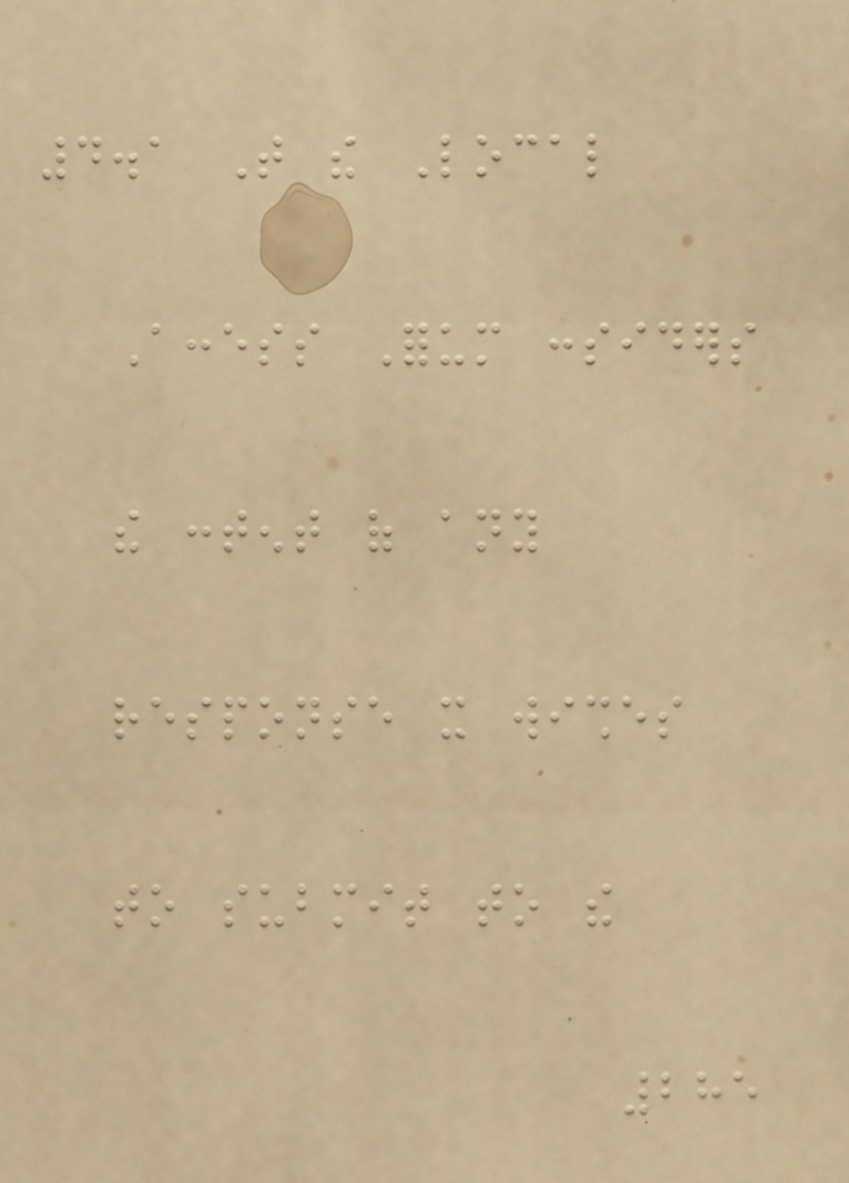4.1 That the Local
Access Forum considers
the content of any
response it wishes
to submit to the
285
